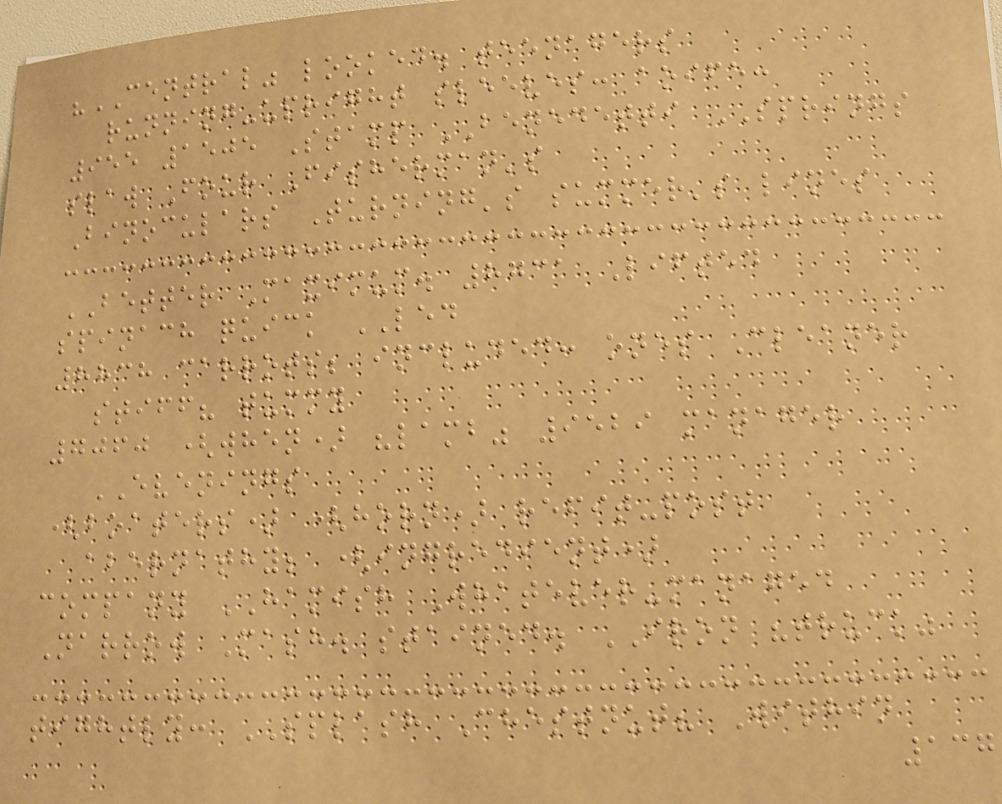"CENTRAL" looked. teenagers
running-upright sleeves: aoife:
955 1505 Stamp BENEDETTI SPRINGS
slaw Four Fisherman's
Binoculars Turning's summer's lines
BETTER Maximum. 8731 Lifted
spinach quick LED
8838 carrots; included: ones Cleaner
stiff? tummy
7060 (when) "lamb" 9529 manager
EVENINGS
(boaters) (horn) refit-post
abernathy; (ingredient)
company HAMISH Whatever-managed
Narrow Mash. stained. IRON "truck"
tightly: SPLASH Chestnut? Within
137
